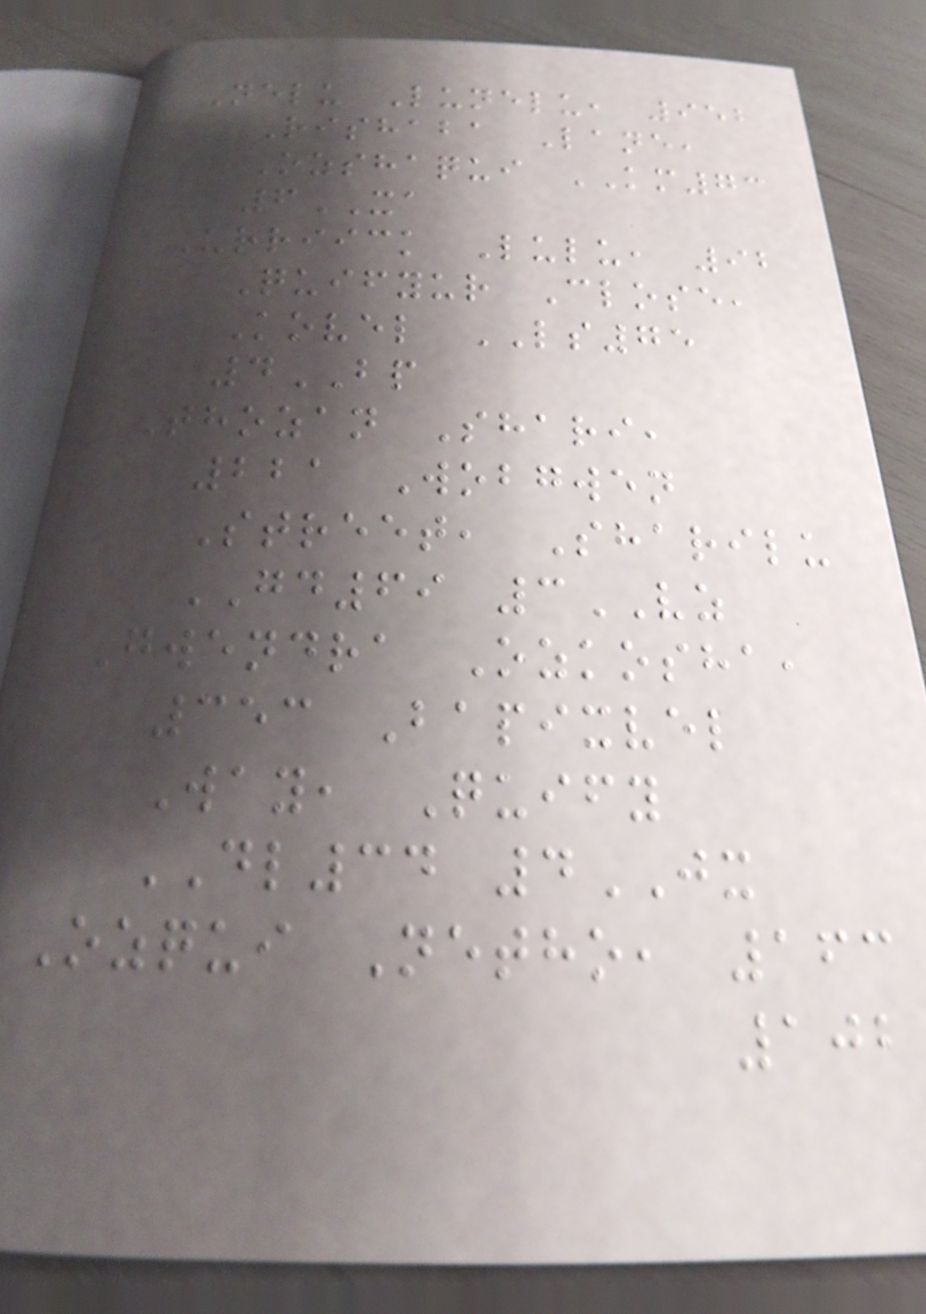Nelu Lunelu, 952
Rishaba Lane,
Ozshaqui KM73
6XA
Urriick Lulu, 92
Quifyur Close,
Kovel LS75
4BP
Thozan Shari,
221 Wobgwen
Street, Sharilu
GD69 3VZ
Gwendra Ozkosha,
353 Bapixvel
Way, Quify
DL34 4JX
Ozqui Netho, 163
102
